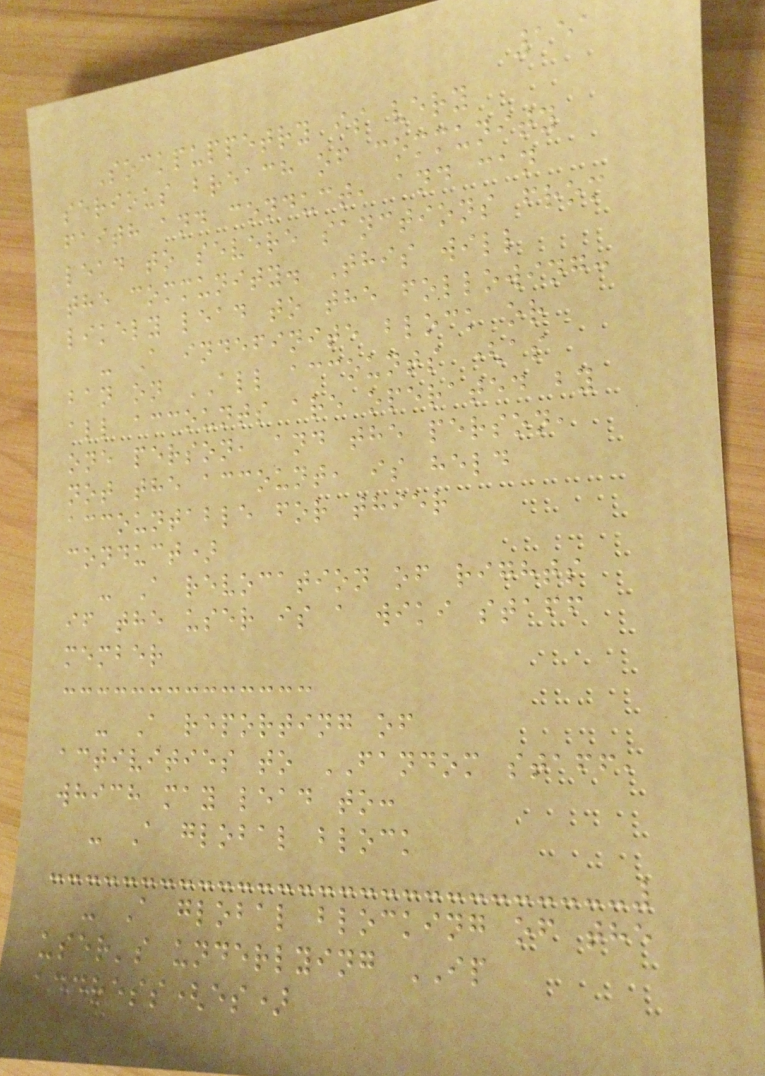151
Sockpuppetry is very
serious breach of community
faith and conduct, and can
lead to severe sanctions from
the community. This will
likely lead to the following:
- A indefinite block or
ban on ALL accounts (as
all accounts are operated by
one person, and the person,
not the account, is held
accountable for thier
conduct)
- A revocation of rights
if the user is a wiki staff
member
- A reporting of
activities to FANDOM staff,
which may lead to:
- A global block
- A global blocking of the
user's underlying IP
address(es)
